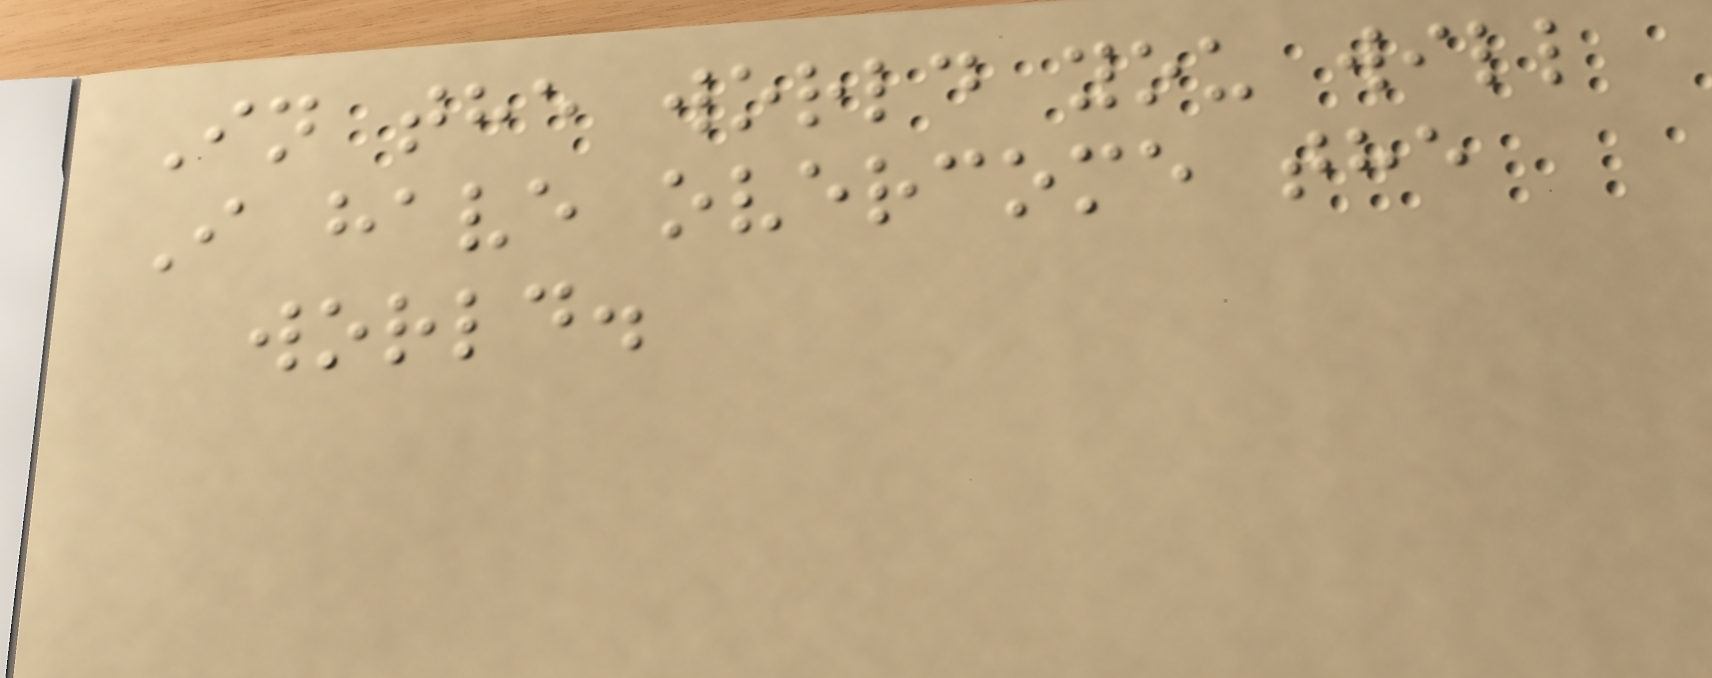In the world you will
I have overcome the
world.
